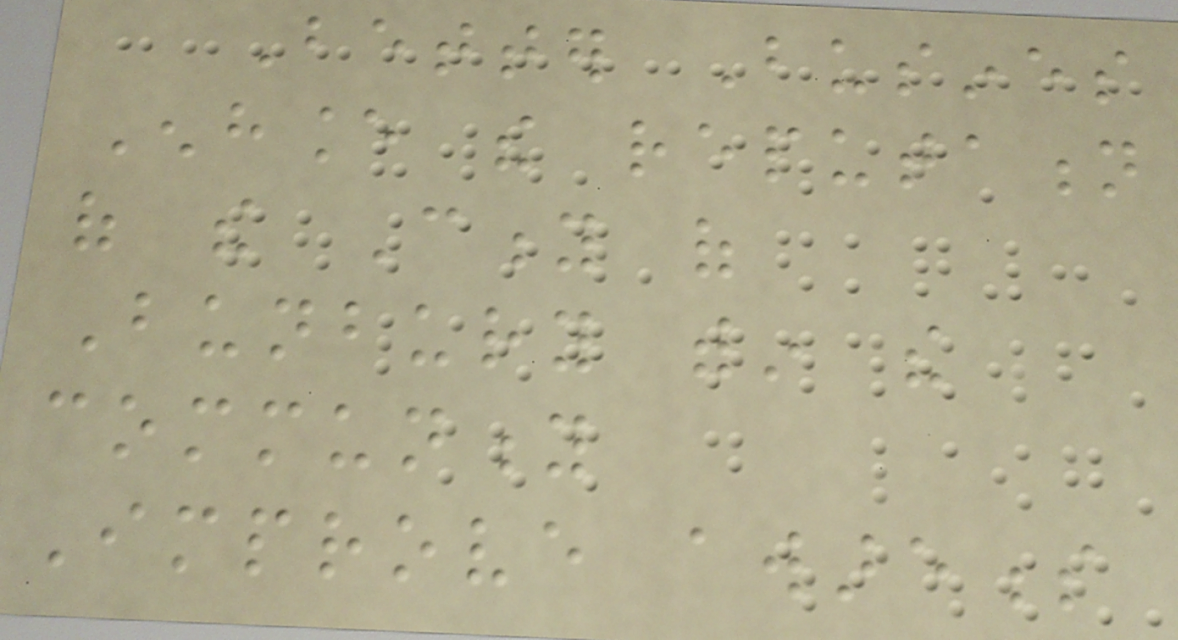Better Busines
Enhance the reputation
of the City of
Bunbury within the
community
Improve awareness
